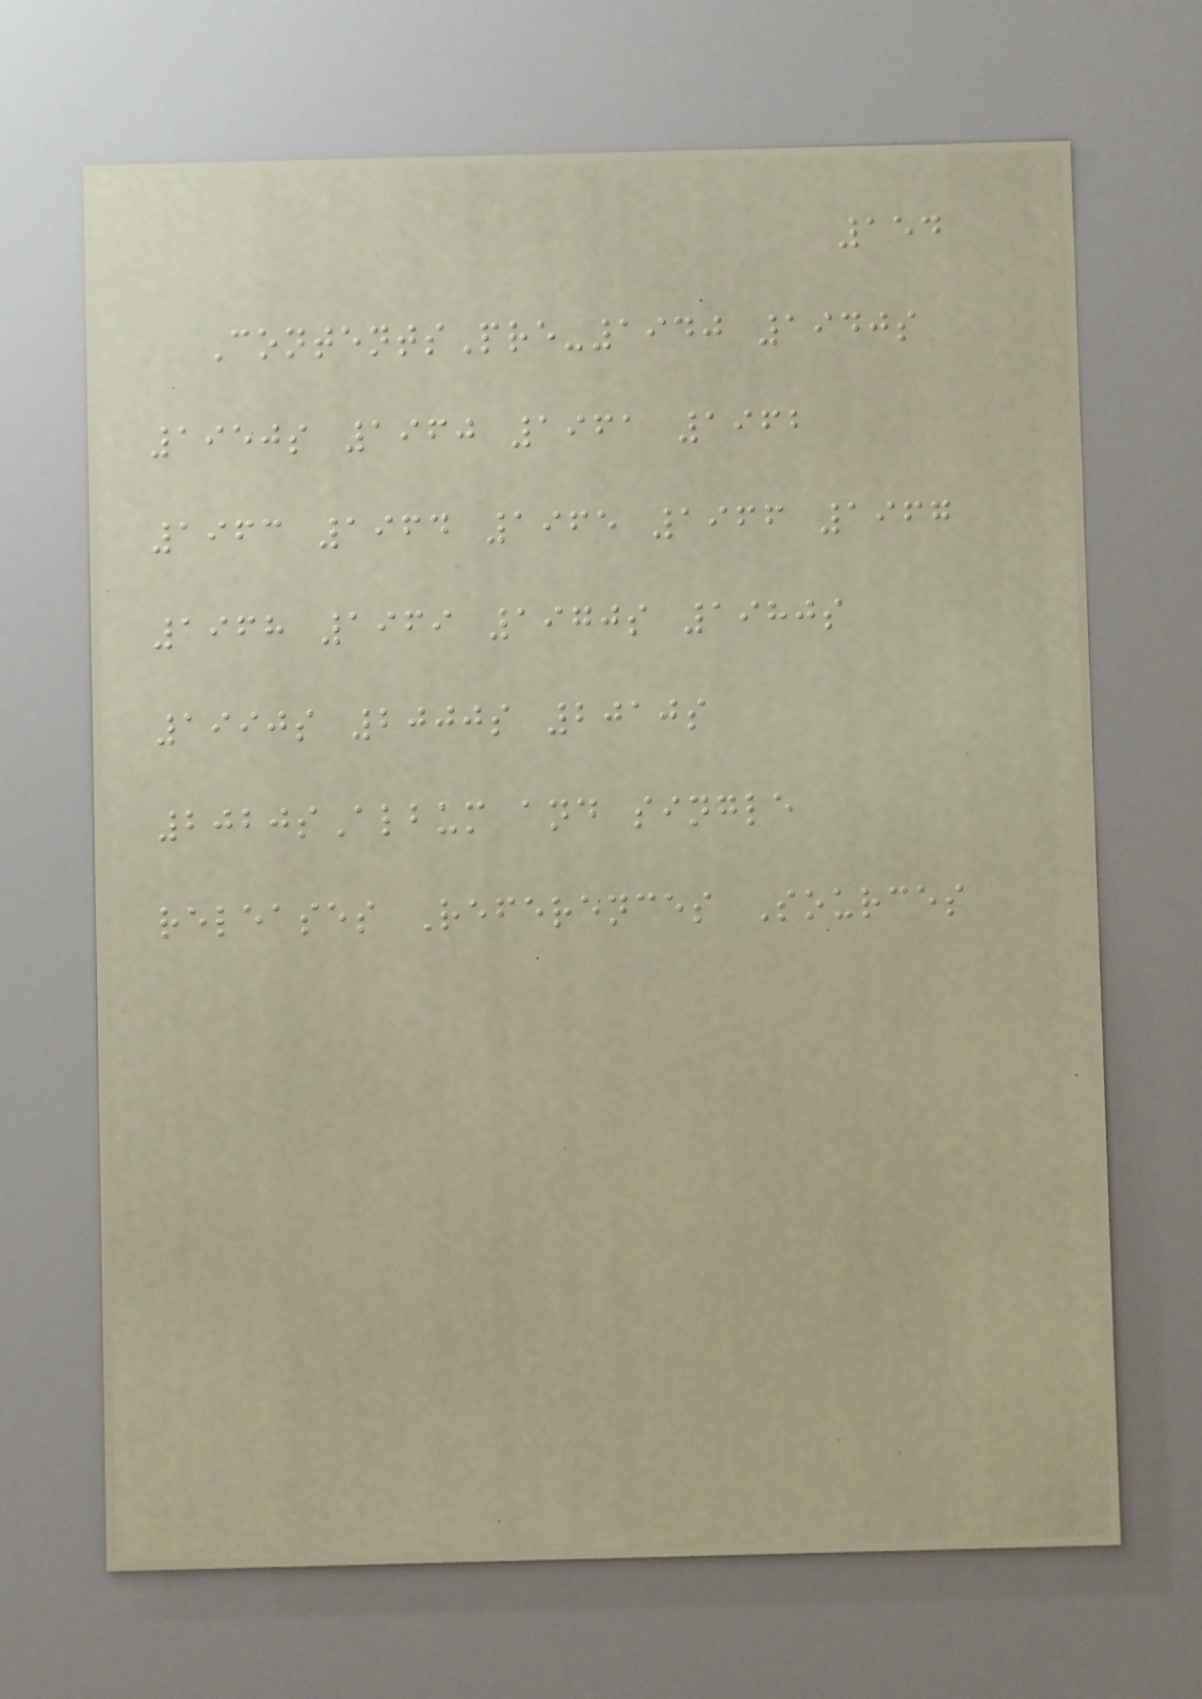154
ContentsPre-1940 1940s
1950s 1960 1961 1962
1963 1964 1965 1966 1967
1968 1969 1970s 1980s
1990s 2000s 2010s
2020sAlbum and single
releases References Sources
